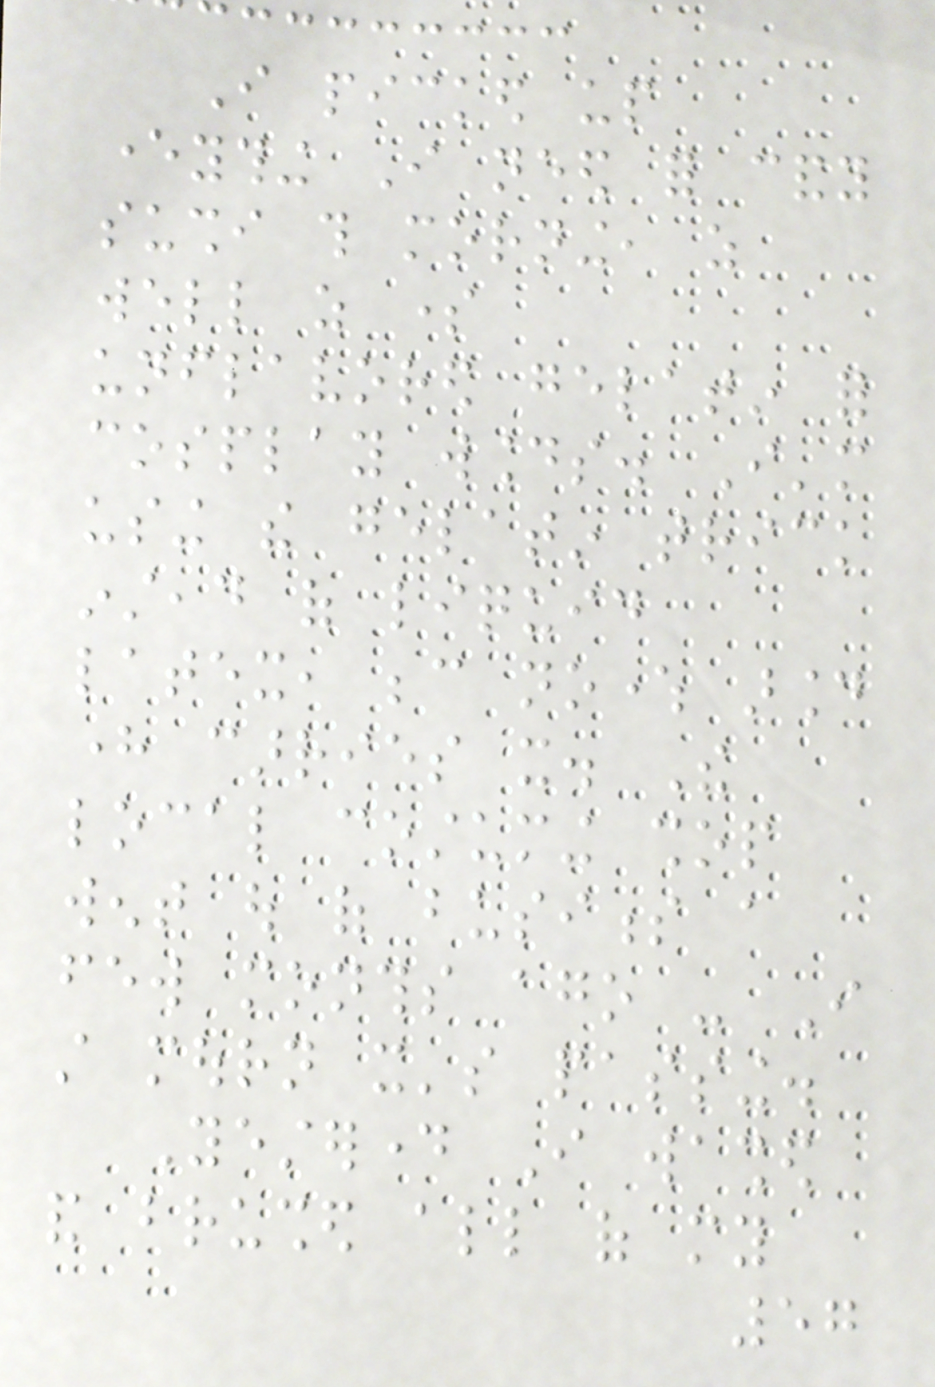I picked up
everything I need for candy
sushi this morning, as
well as some
unflavored gelatin for
cosplay wounds. I'm
using the gelatin trick
instead of liquid
latex, because nowhere around
here carries it. The
local costuming shop
went out of business a
few months ago - I
still mourn it's passing.
Yesterday I washed
and brushed all of my
57
